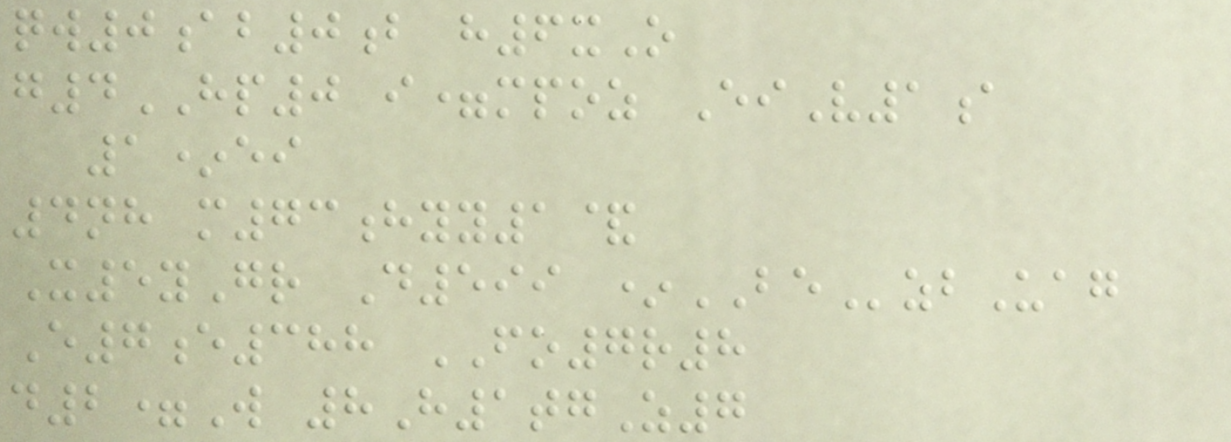qw0ab0b h6xO
g4HP0 i=mpoz EiV1a
1*ei
4nh m73hyy1&
X5yGr D599 *BEzbUag
E7e388 FO7r8
d2=W 8H1tgZ7
